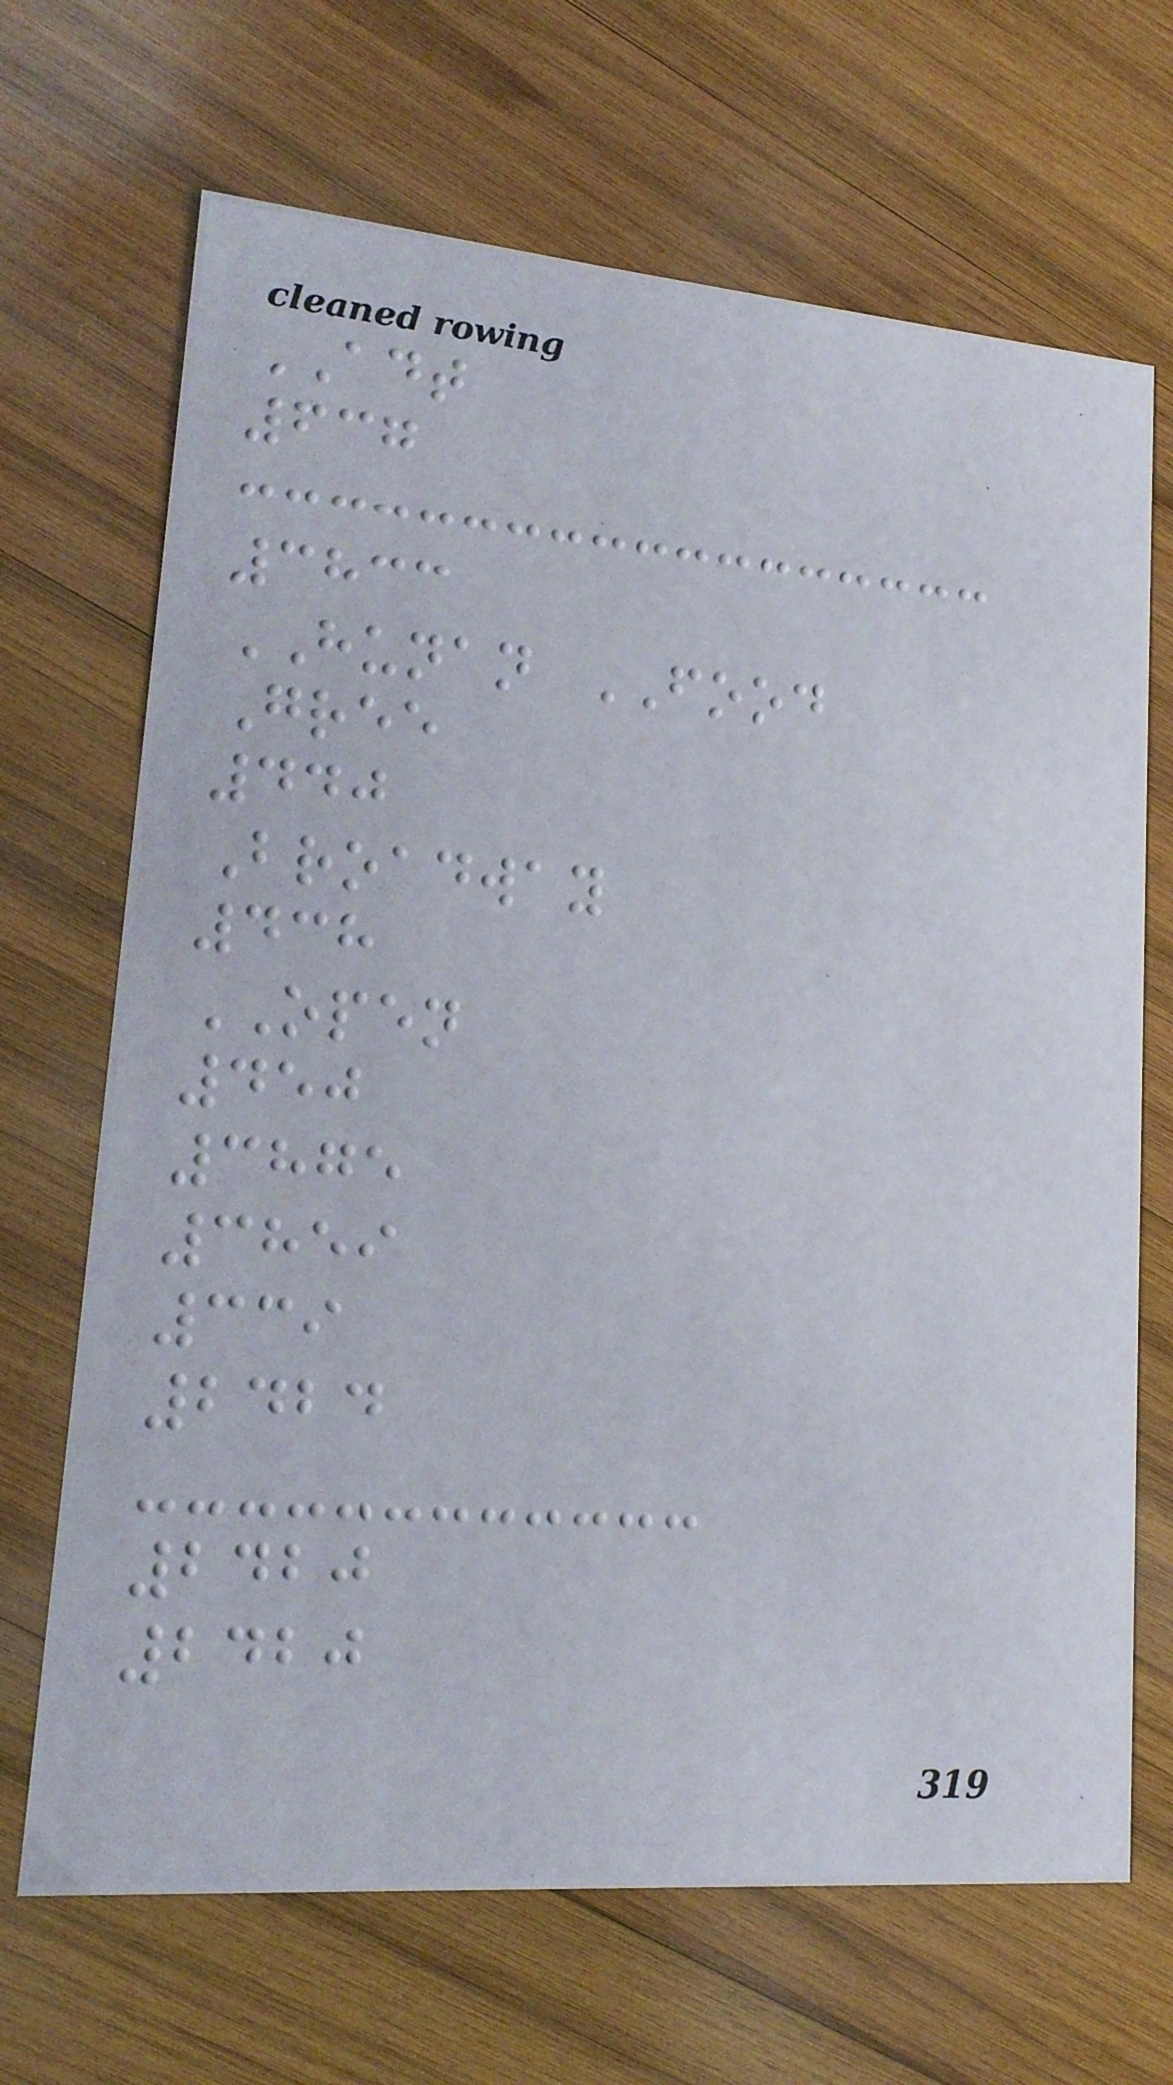ADT
637
3833
HUNAN FOOD
Gree
440
Broadway
438
OPEN
450
3875
3859
339
2424
2420
2420
